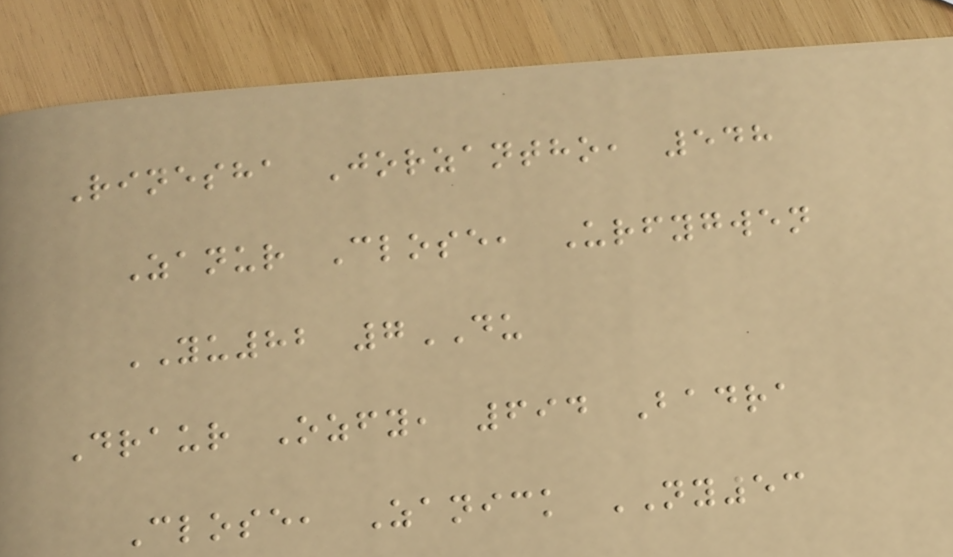Rinesha Jorzantho, 548
Zanur Close, Urfygwen
YU82 7DU
Draur Ozfy, 694 Badra
Close, Zanick NY53
